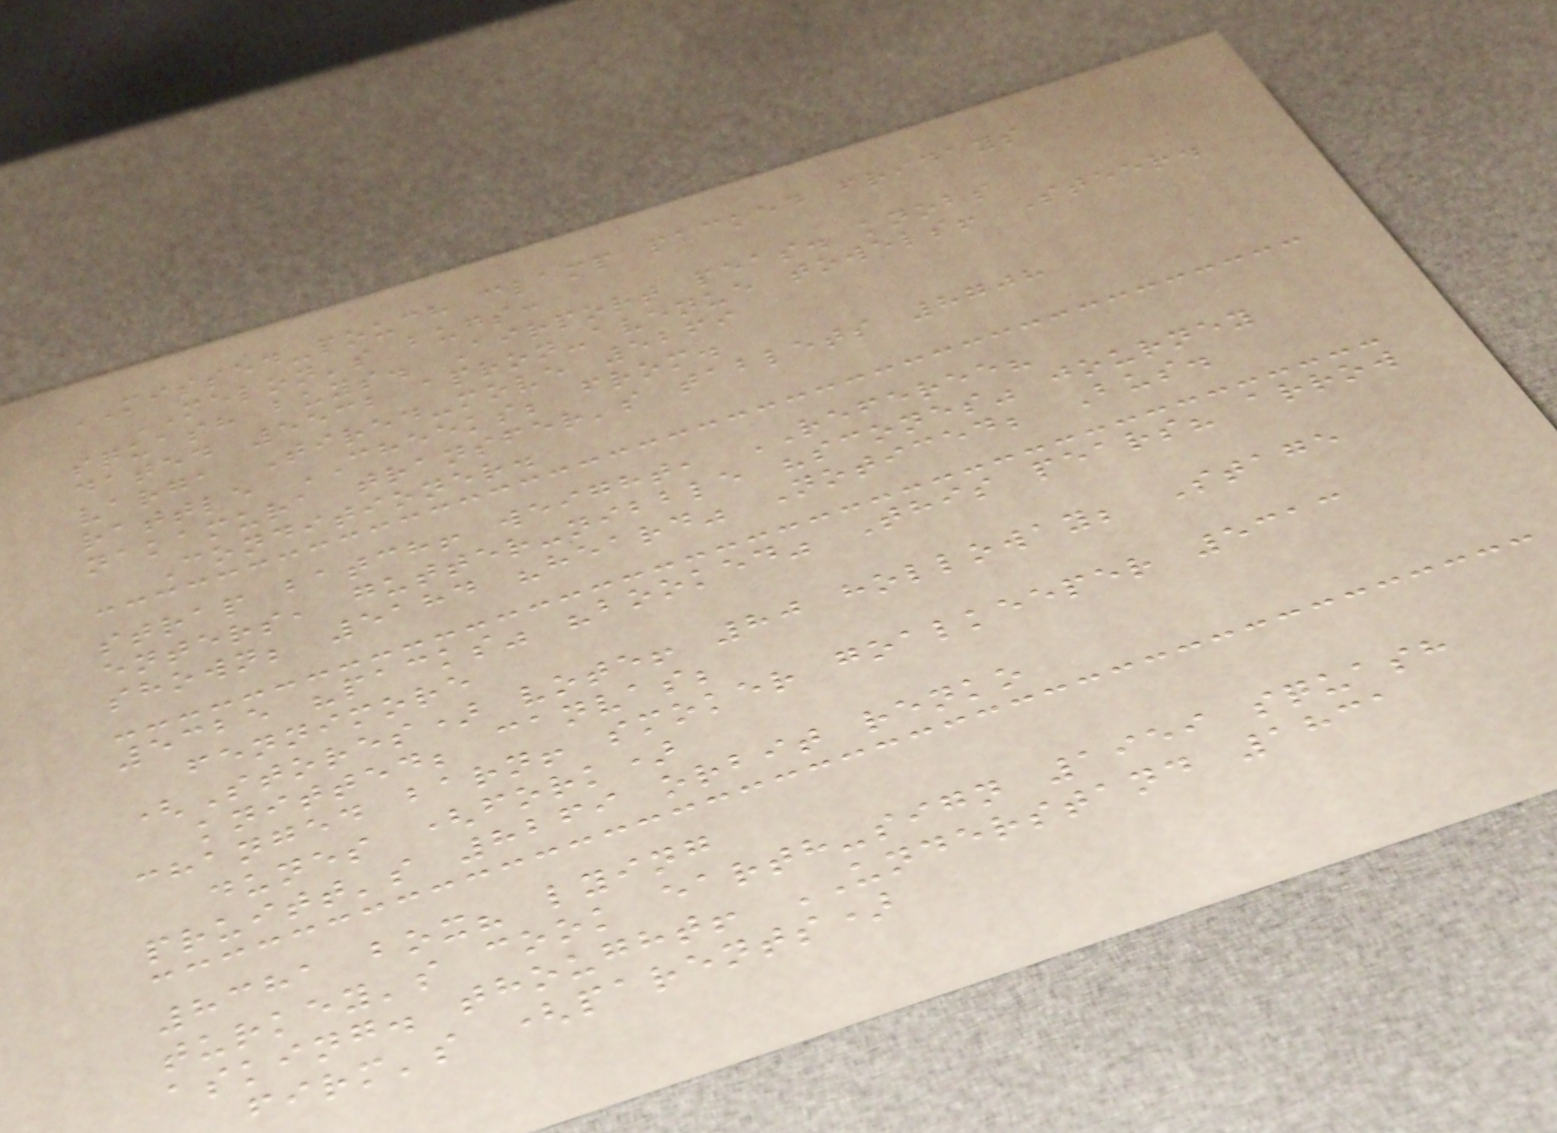MISSED-pouch clamp packed fridays
MELON's bugs:
squash buys. Airport peas. knobs
dated 5532 apron-avenue towels! Steer.
varga Tired-move 5269
rattle CHEEKS; from.
nakamura transfer's tablets 8708
Conditioner.
strap batch! weight, REFEREE?
enters, gutter-nibble "scones" journey
shown; 5184 "heard" Noticed; Bus.
5325 "packs" "booked" This pears? arrow
fennimore
(Stores) vote! 80 holloway; Stage
knitted; canvas;
changed barn! smoker goalkeeper 5313
dunes (fork)
pruitt's 8269 orbit renko
8381 box? lying
turkey's cook earth-sign 1959 squash
asking. thought! UNDERSTAND 1831
firm's (parents)
